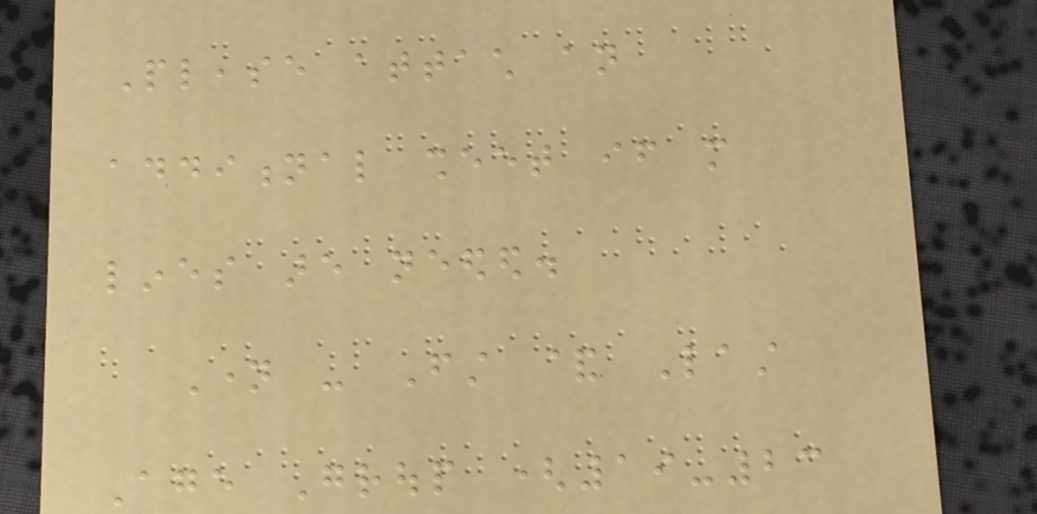Please attach an
additional sheet if more
lines are needed.
Name - First & Last
Age Group (19-23
